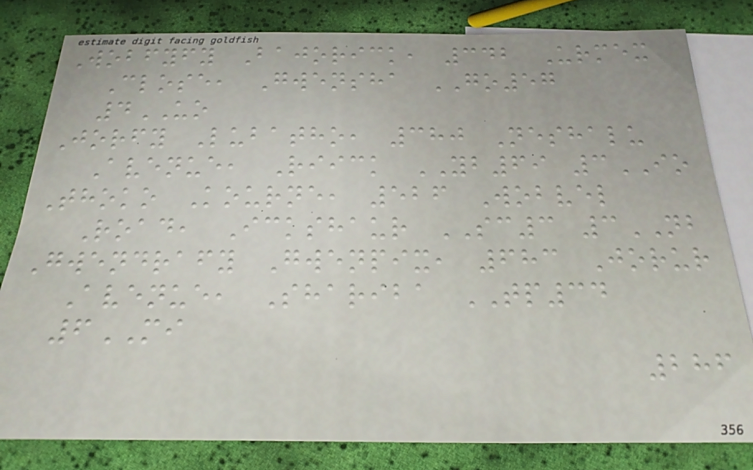Wobfyfy Bajorick, 342 Urmex
Close, Gwensha GO57
4UO
Jorfy Lubatho, 380 Neshalu
Avenue, Riick YB69 3IO
Thoko Kourne, 526 Wobvel
Road, Ickshaur SC3 3NB
Gwendrafy Gwenpix, 683 Jorur
Avenue, Shariba TP34
6MI
286
